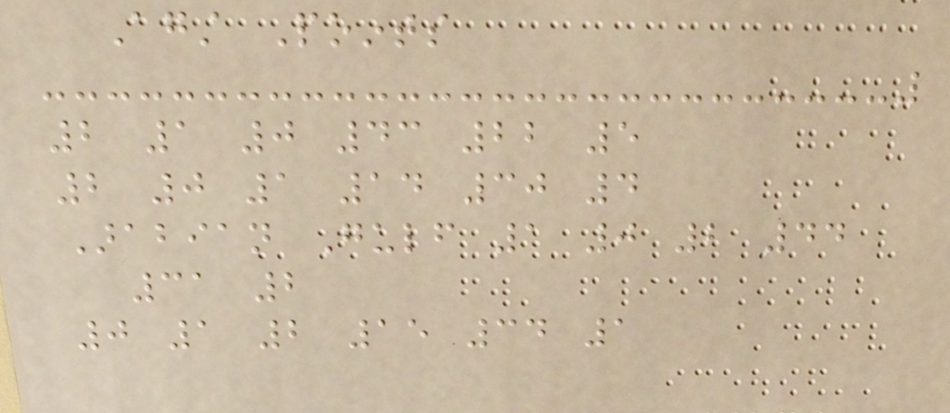Against Points
2 1 0 43 22 5
2 0 1 14 30 4
Arabian Gulf 1 0 2 44
31 2
0 1 2 15 34 1
